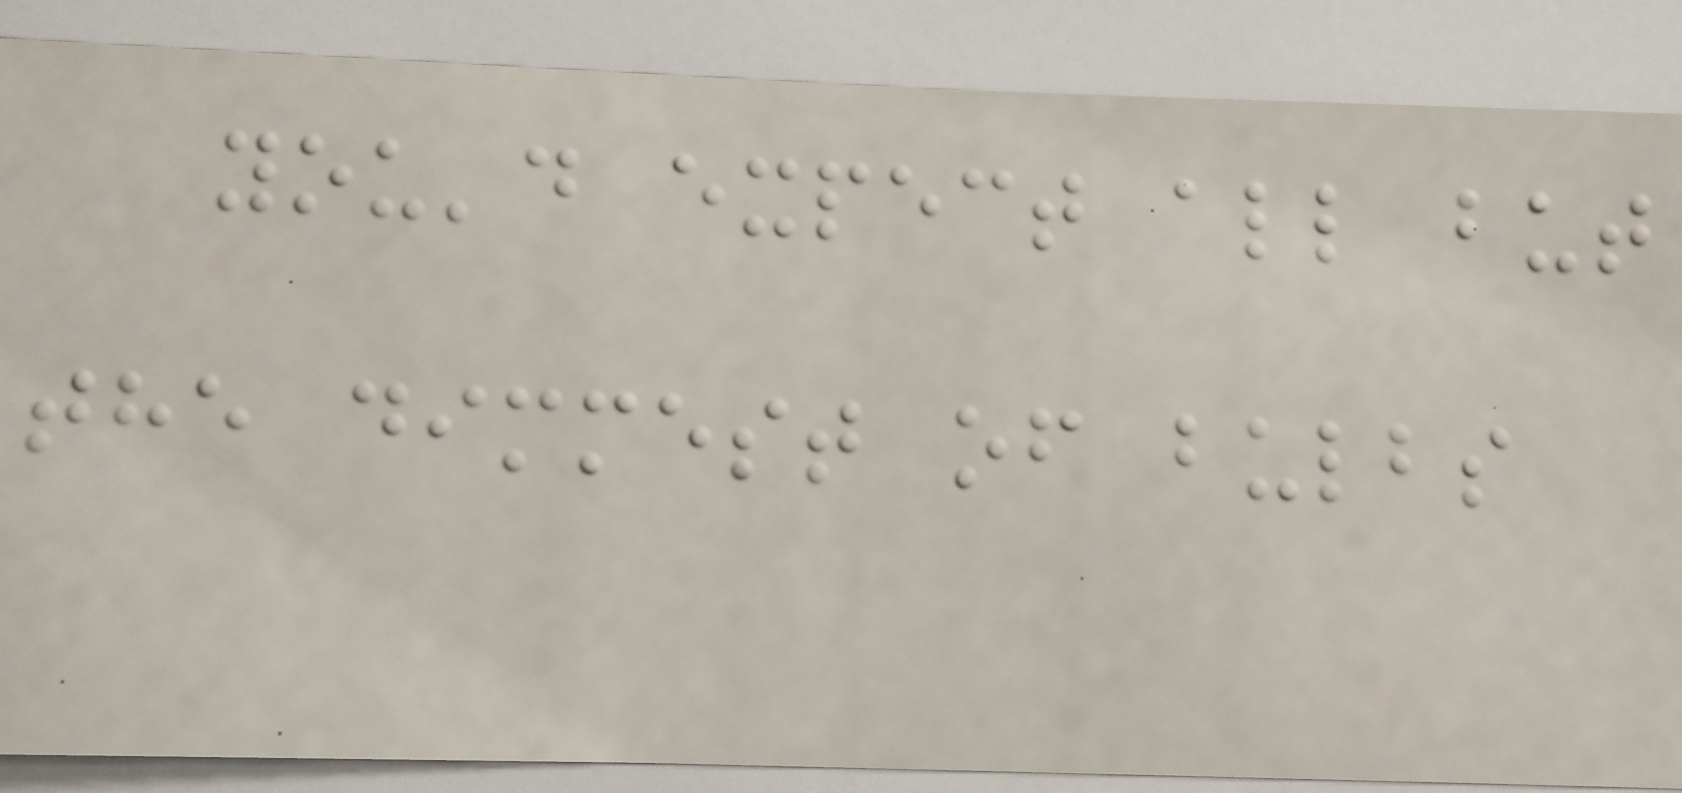you'd expect all but
the dimmest of bulbs
